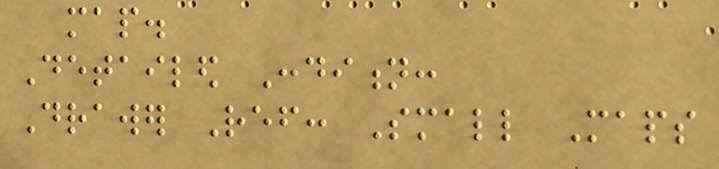map.
Detailed Condition:
Drawer Ref: Small Maps
